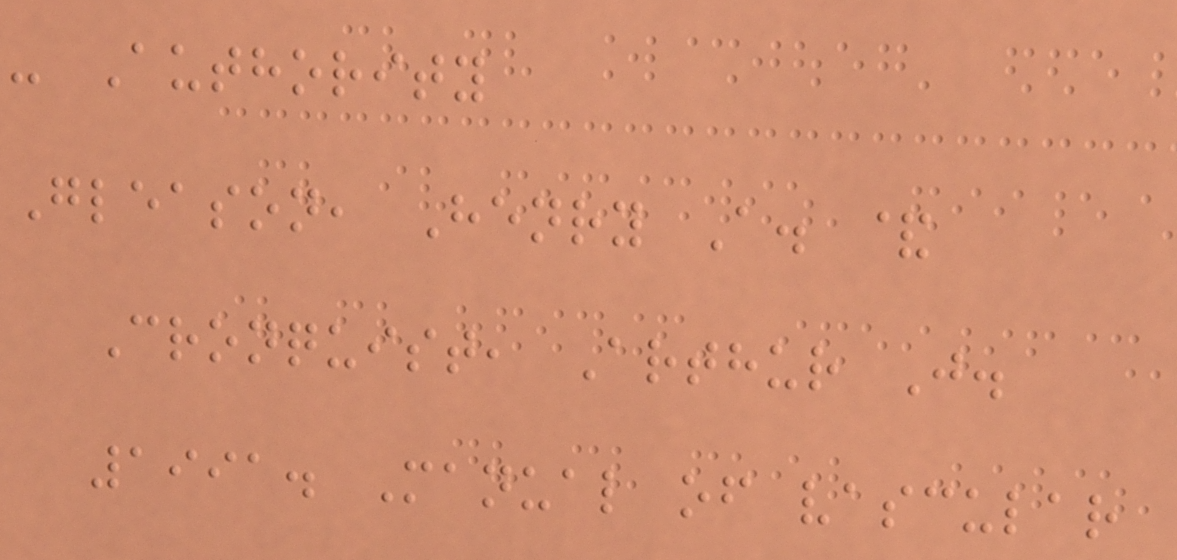- Authority
Gleason, Henry A. &
Cronquist, Arthur J.
1991. Manual of vascular
